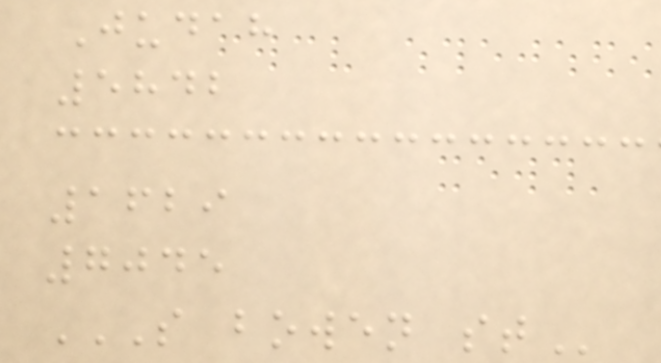Judah
5842
1629
7045
S BOWEN ST
